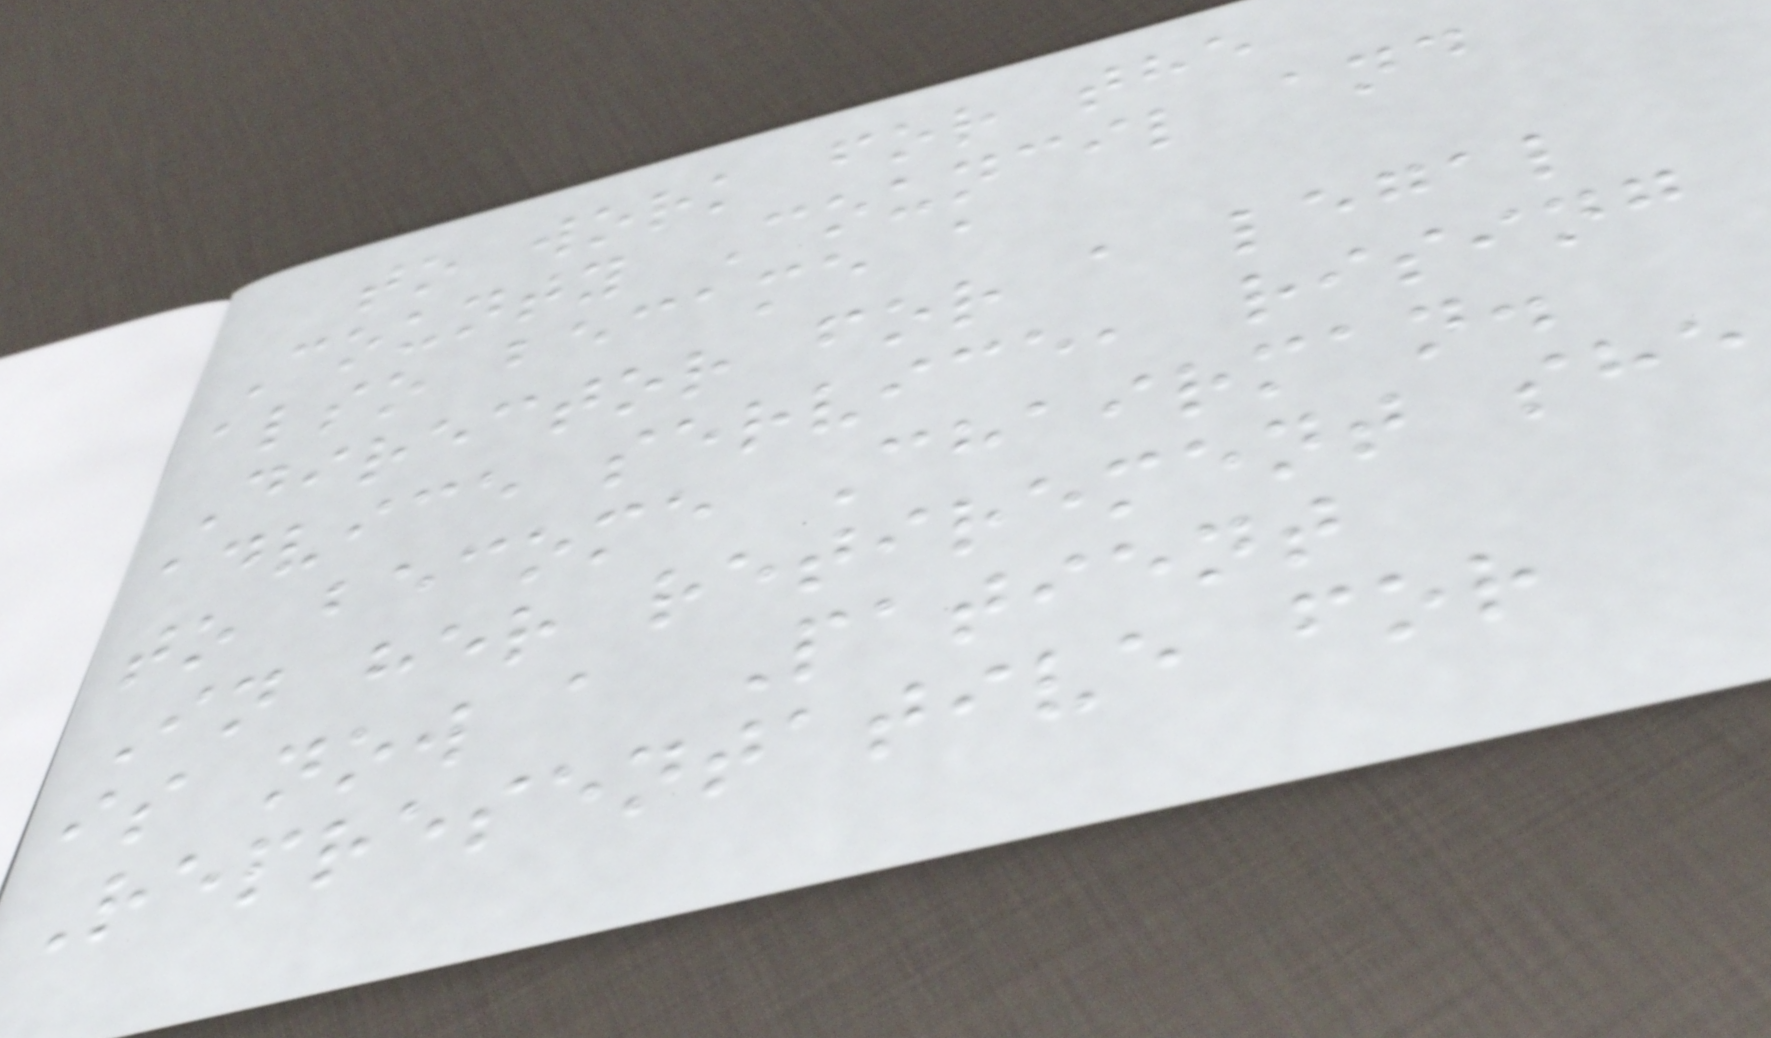to work for the
County Council and
also became a
Director for a legal
advice service, rising
to become Chairman.
In her retirement she
is now a Patient
Representative for
